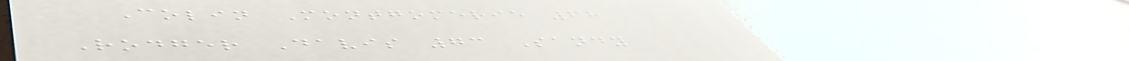Colin Montgomerie 68
Rodger Davis 73 Sandy
